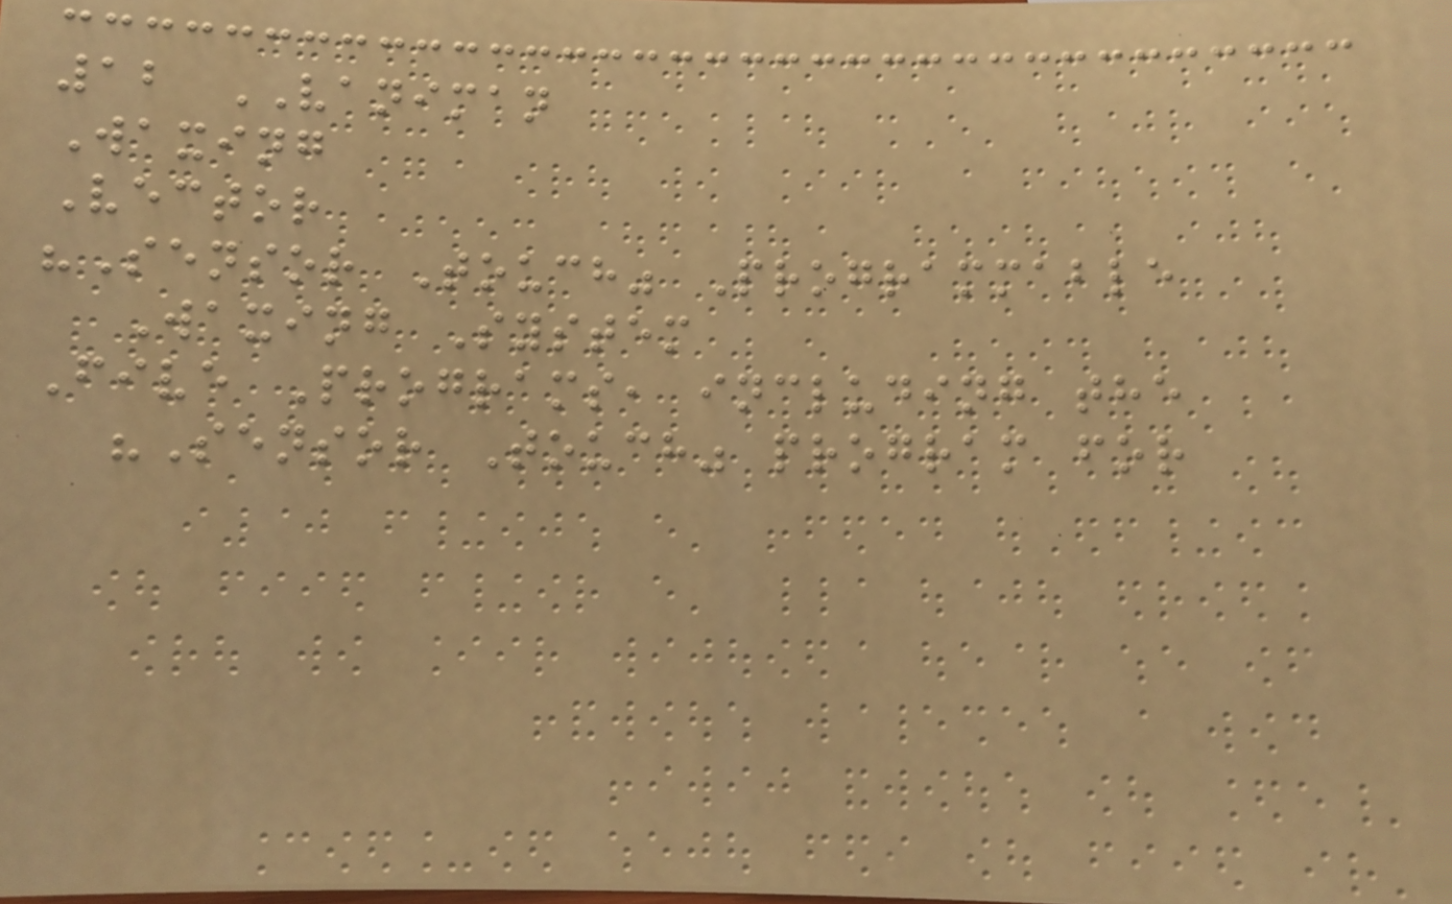12 VANIMAN
Waxing
Vector
"Sensor Touch" Programmable
Waxing System
Five Programs, including the
"Sensor Touch" program for
